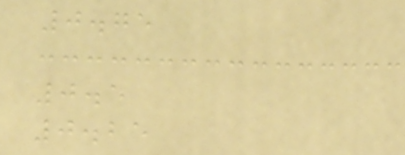0.75
0.5
0.25
